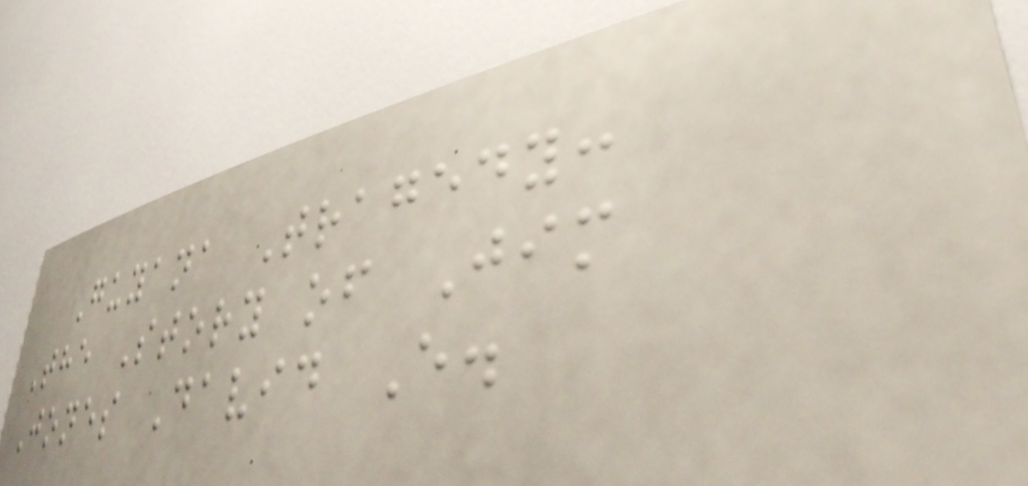Guyana Tragedy:
The Story of Jim
Jones David E.
